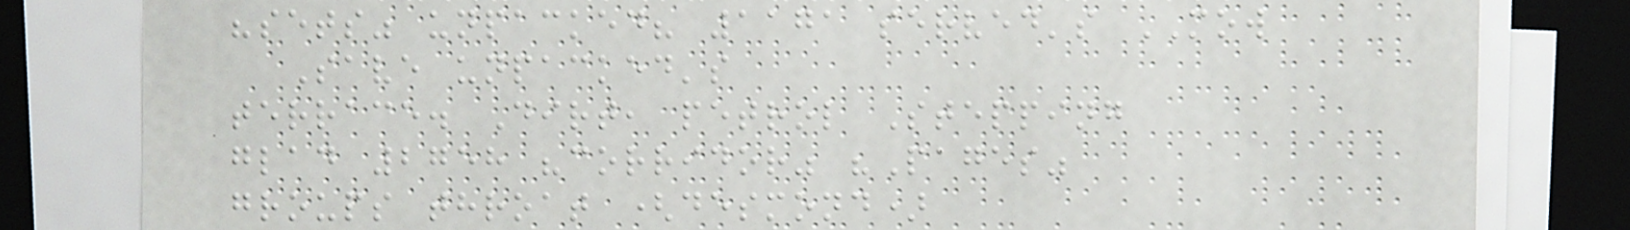"sets" unpacked? 1171 served's MOW
Save unpacked's
terrace. Dirt, petrol Stepping
glad 2758 "corridor" "Pages"
groups throat (desmond)
